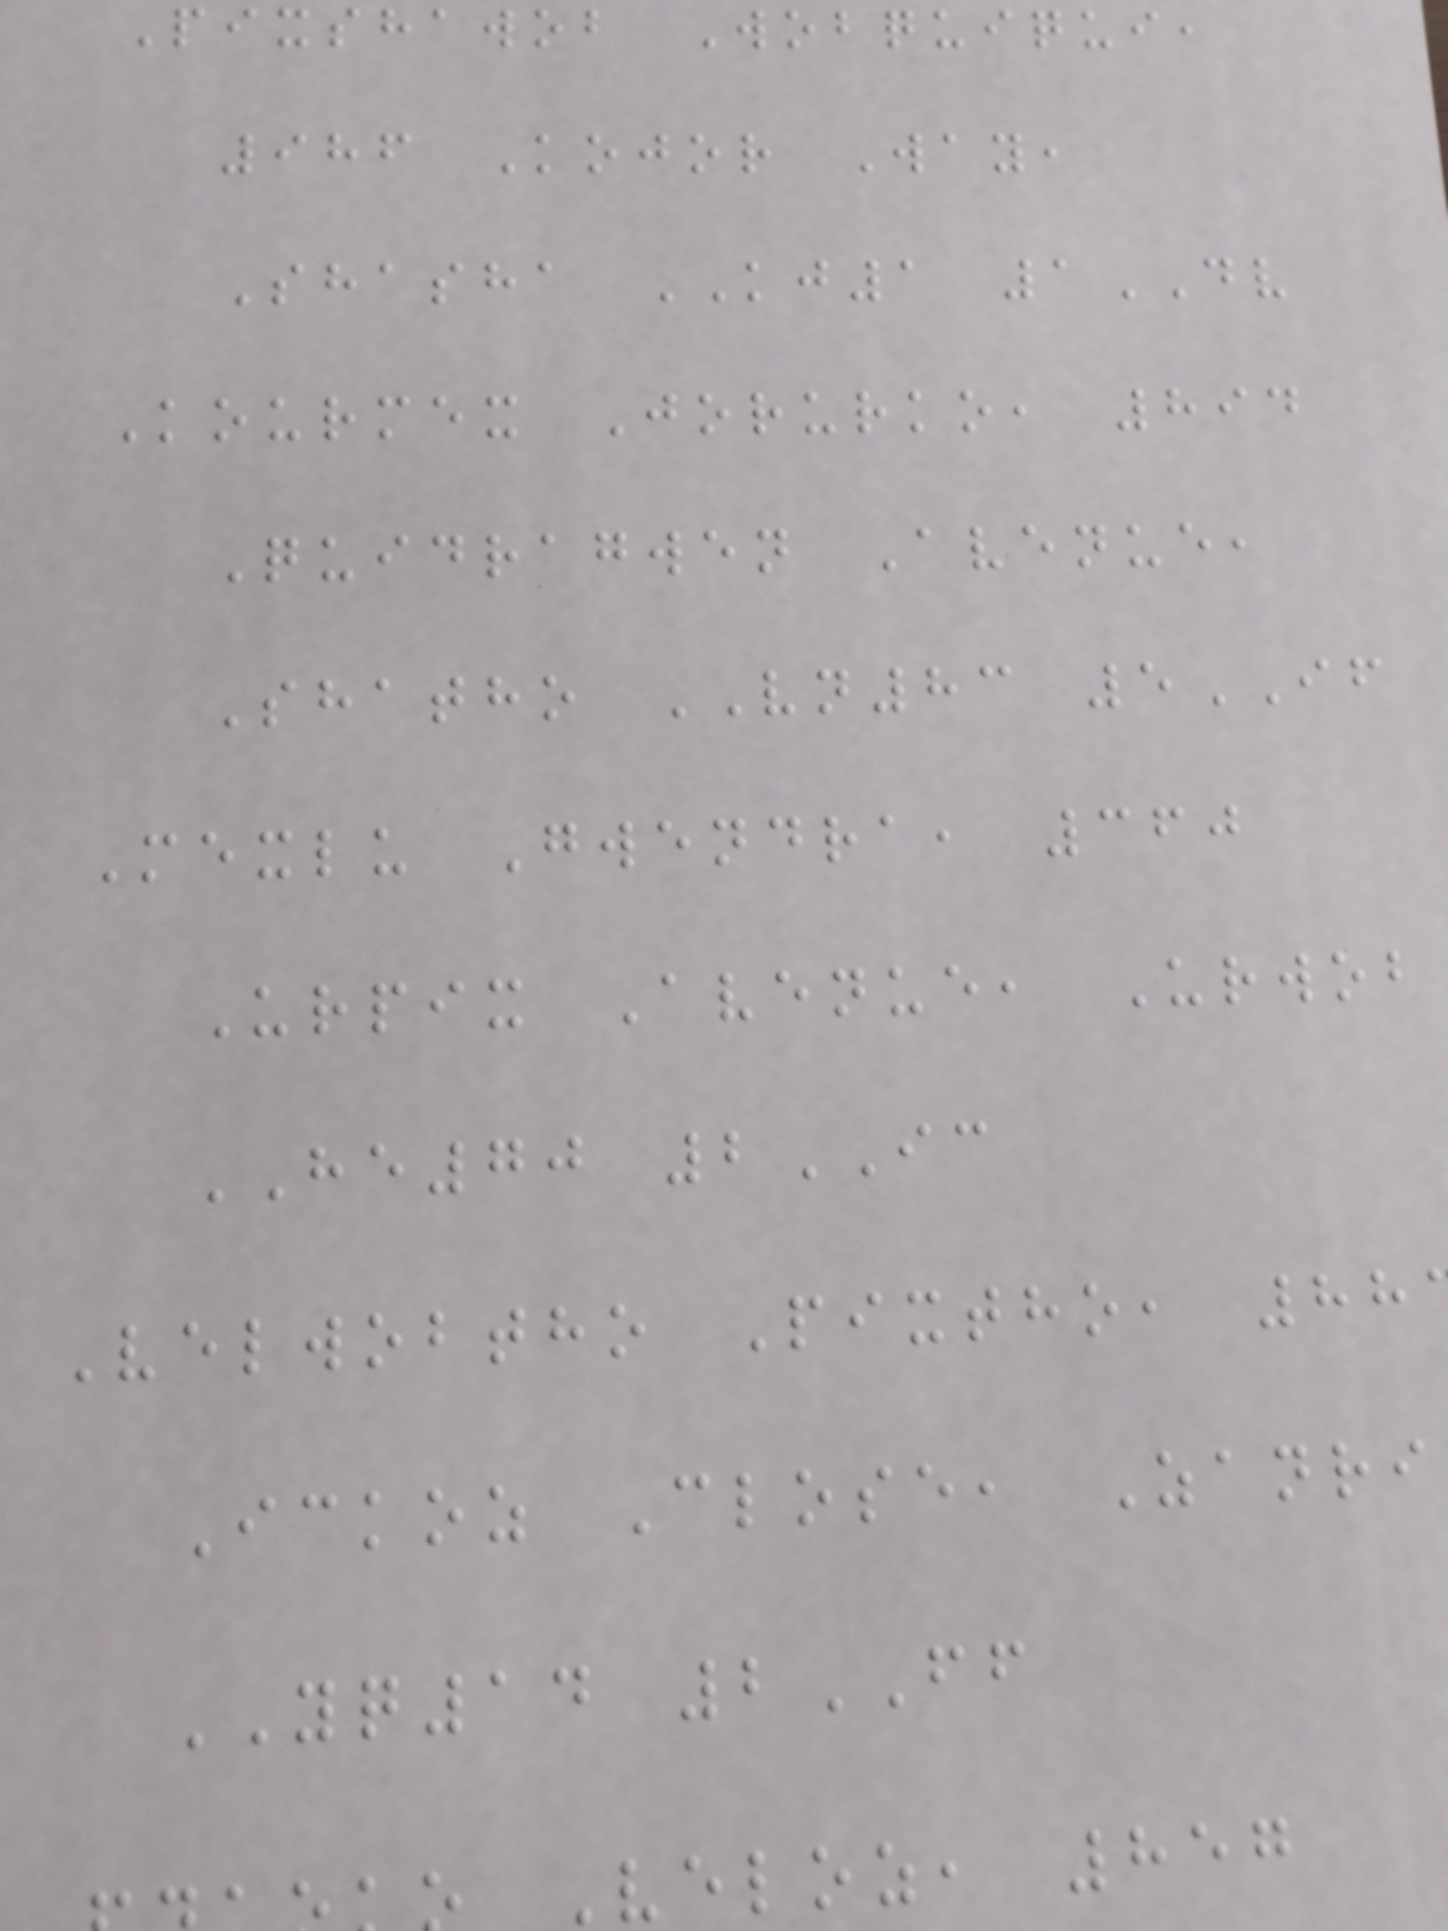Pixshawob Wobquiqui,
986 Kojor Way,
Shasha KJ1 1DV
Kourmex Jorurko, 894
Quidragwen Avenue,
Shatho VN83 5IF
Mexlu Gwendra, 360
Urpix Avenue, Urwob
HE70 2IC
Velwobtho Pixtho, 88
Ickoz Close, Zanri
YQ14 2FF
Veloz, 857
